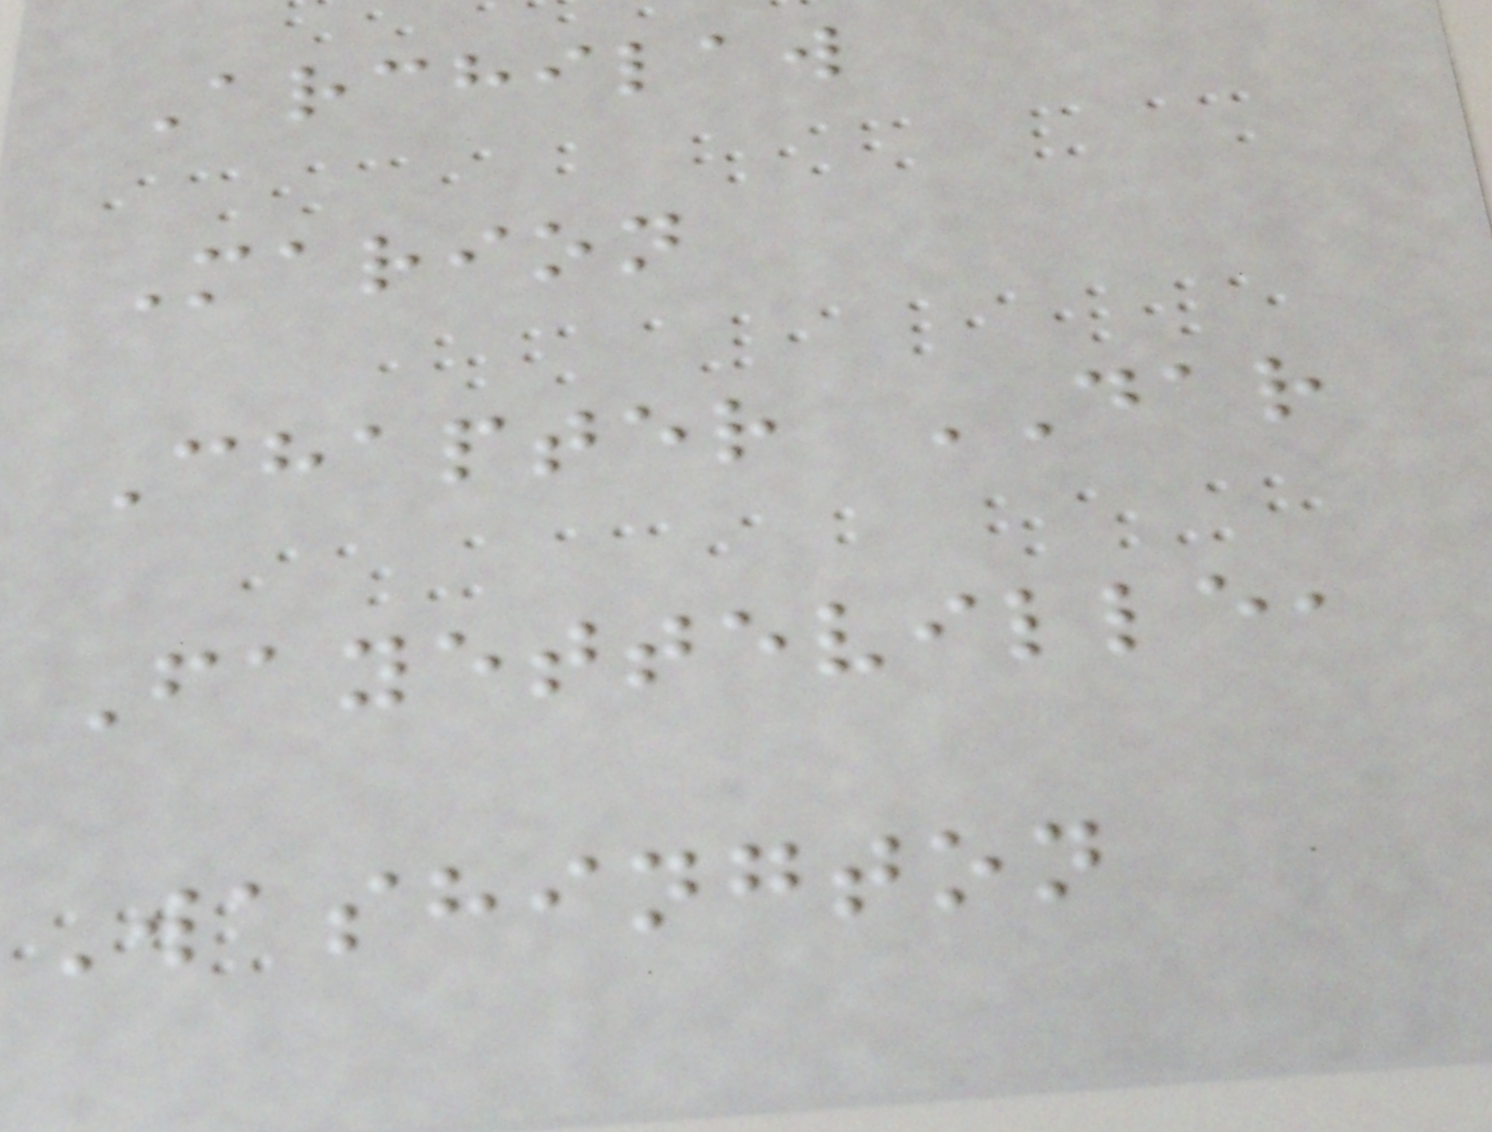Archilaw
Marion
Chapter DAR
Fayetteville,
Washington
